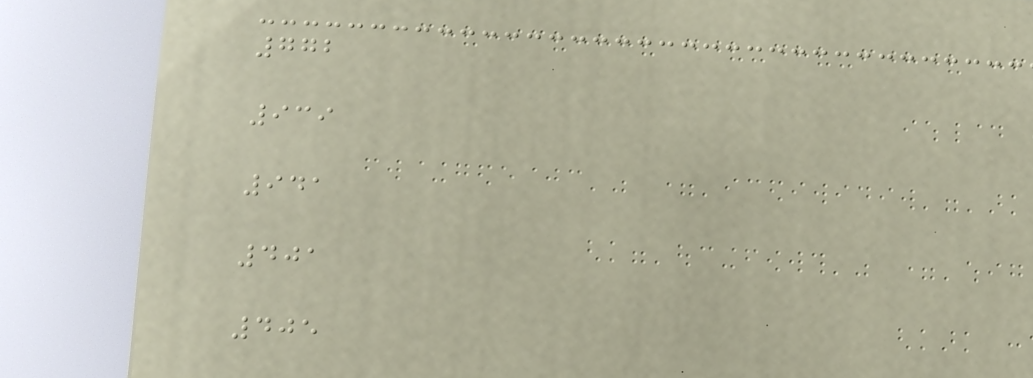772
939
941
401
405
